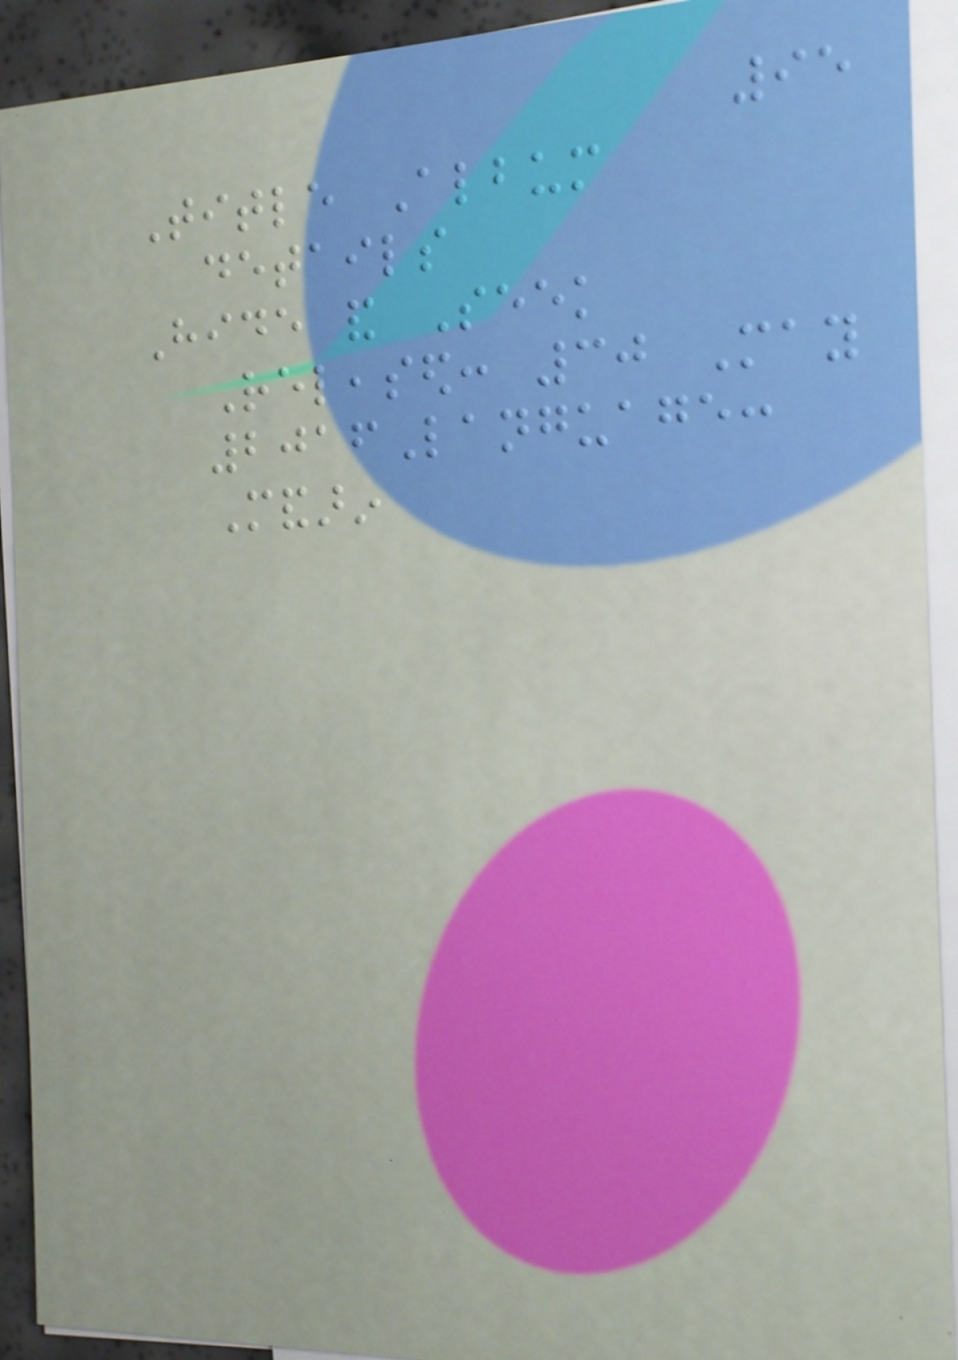95
Title Album
details
Hide and Seek
Released: 30 May
2016Language:
Mandarin
